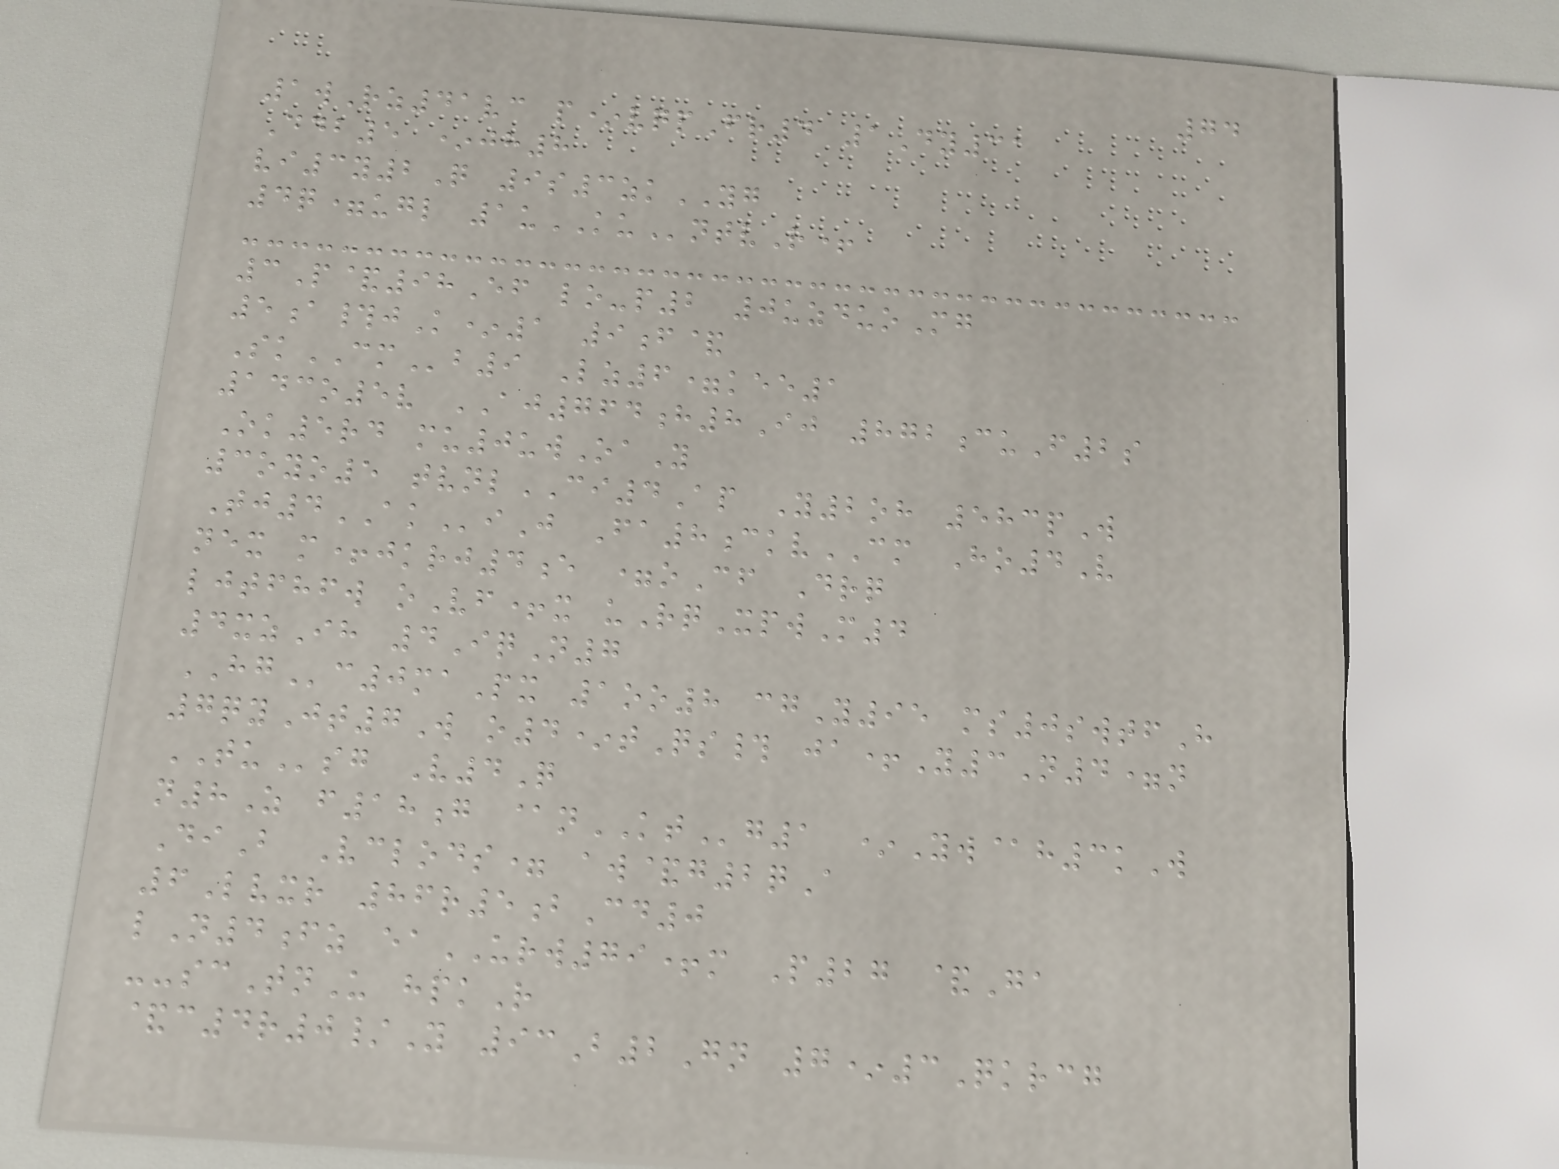74
1wRz41vc p*vqpFr4 1Dy31
Ddb5 *jh8
vi3y2Q 9s3zkYG
4q=ugl 1uKUntvR+
3P&98Ef lo-p2 0uzduoMg
5a#jK*1 9f&
SkCMb9 Lz6=kee1
143o5v AJ764h8Ij 872cuF2s
Ok5rd mu0uwOaY
3oyo5 tvnlCI4Ap Y2oh 583pW
Tj4AKiJ Fa8ckvCM Ho4V
nex m+jkrj4e =oCf Drq
ljtfhfw oVf+x uRqXpwM4
4xzIh 4IqN7
HGc0maPx 1oo8 cgY95 ms0swtfH
7qyJt7W o4*tQs# ja+Y3N4=n
TUsg V4Q
n8Z f18g @nKTg1 *Yw@h3kW
DiB Vclods= aw&g2qA
6Lvxr 86r5bCd0
lN4fz eaURW79+m P27 &Ga
--scTnU hpkR
&c4r0/Y 93B2Gn 7*3Qkrcg
